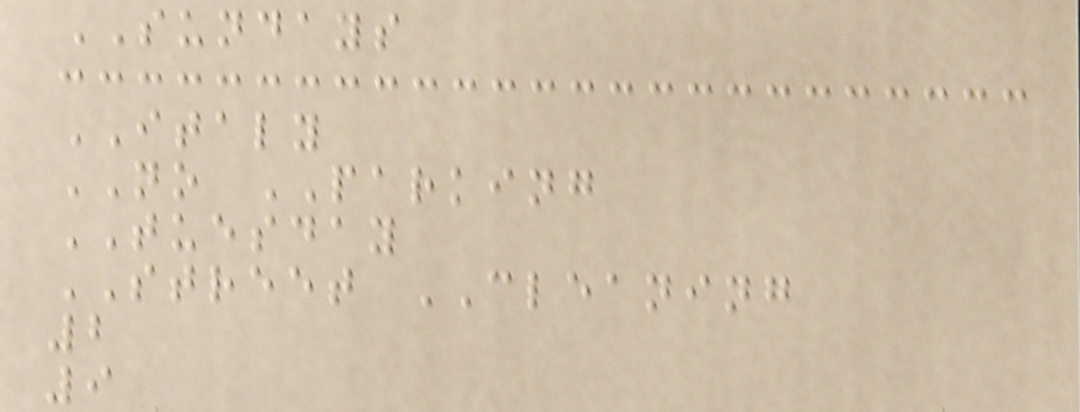SUNDAYS
ITALY
NO PARKING
TUESDAY
STREET CLEANING
2
9
